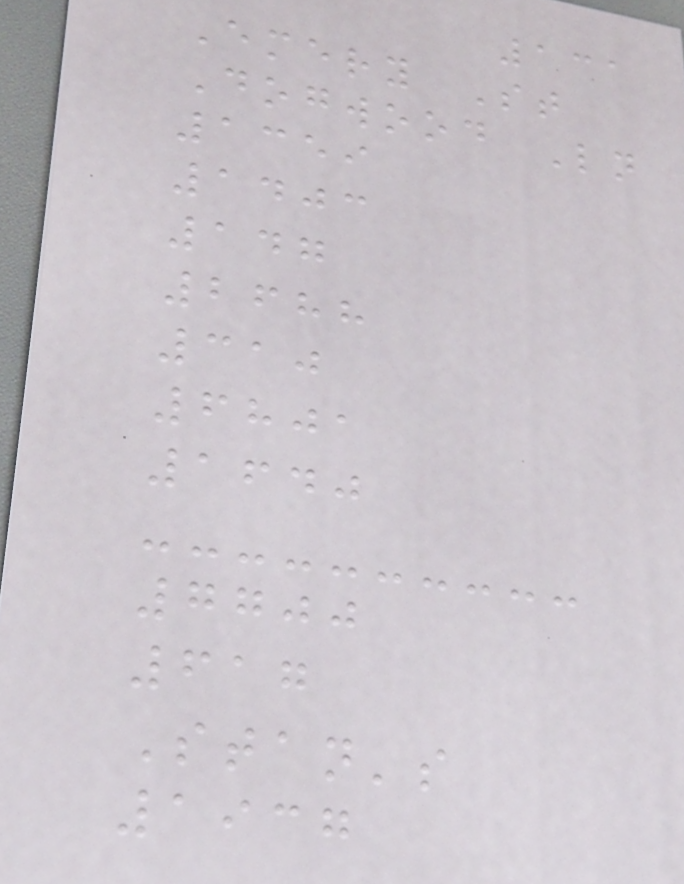131
Emery St
Dogwood Ln
1359
1403
147
2688
310
6801
1640
7700
617
Stan's
1937
